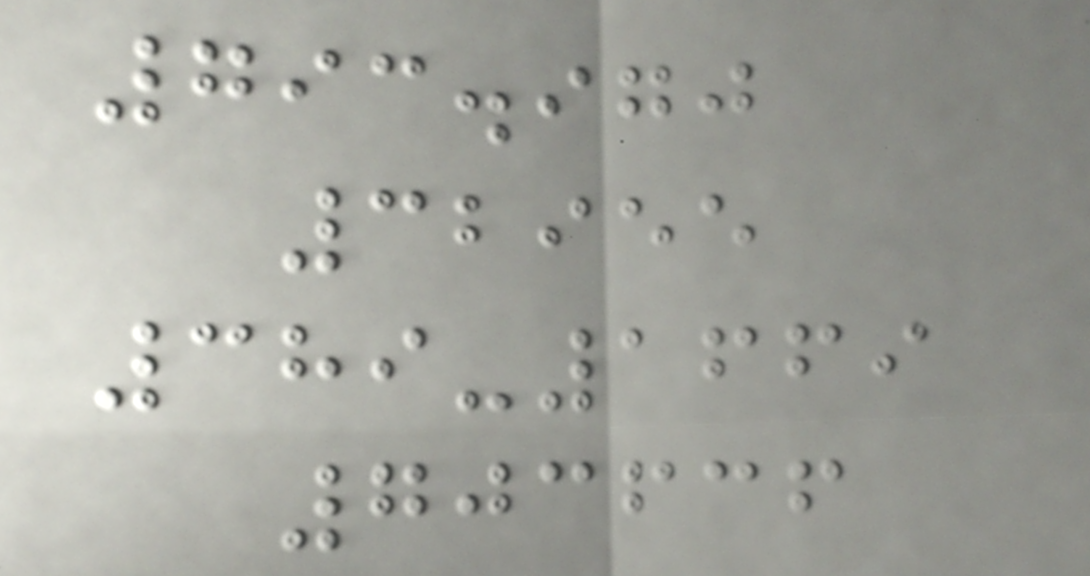793.970
32955
389-1669
703636
